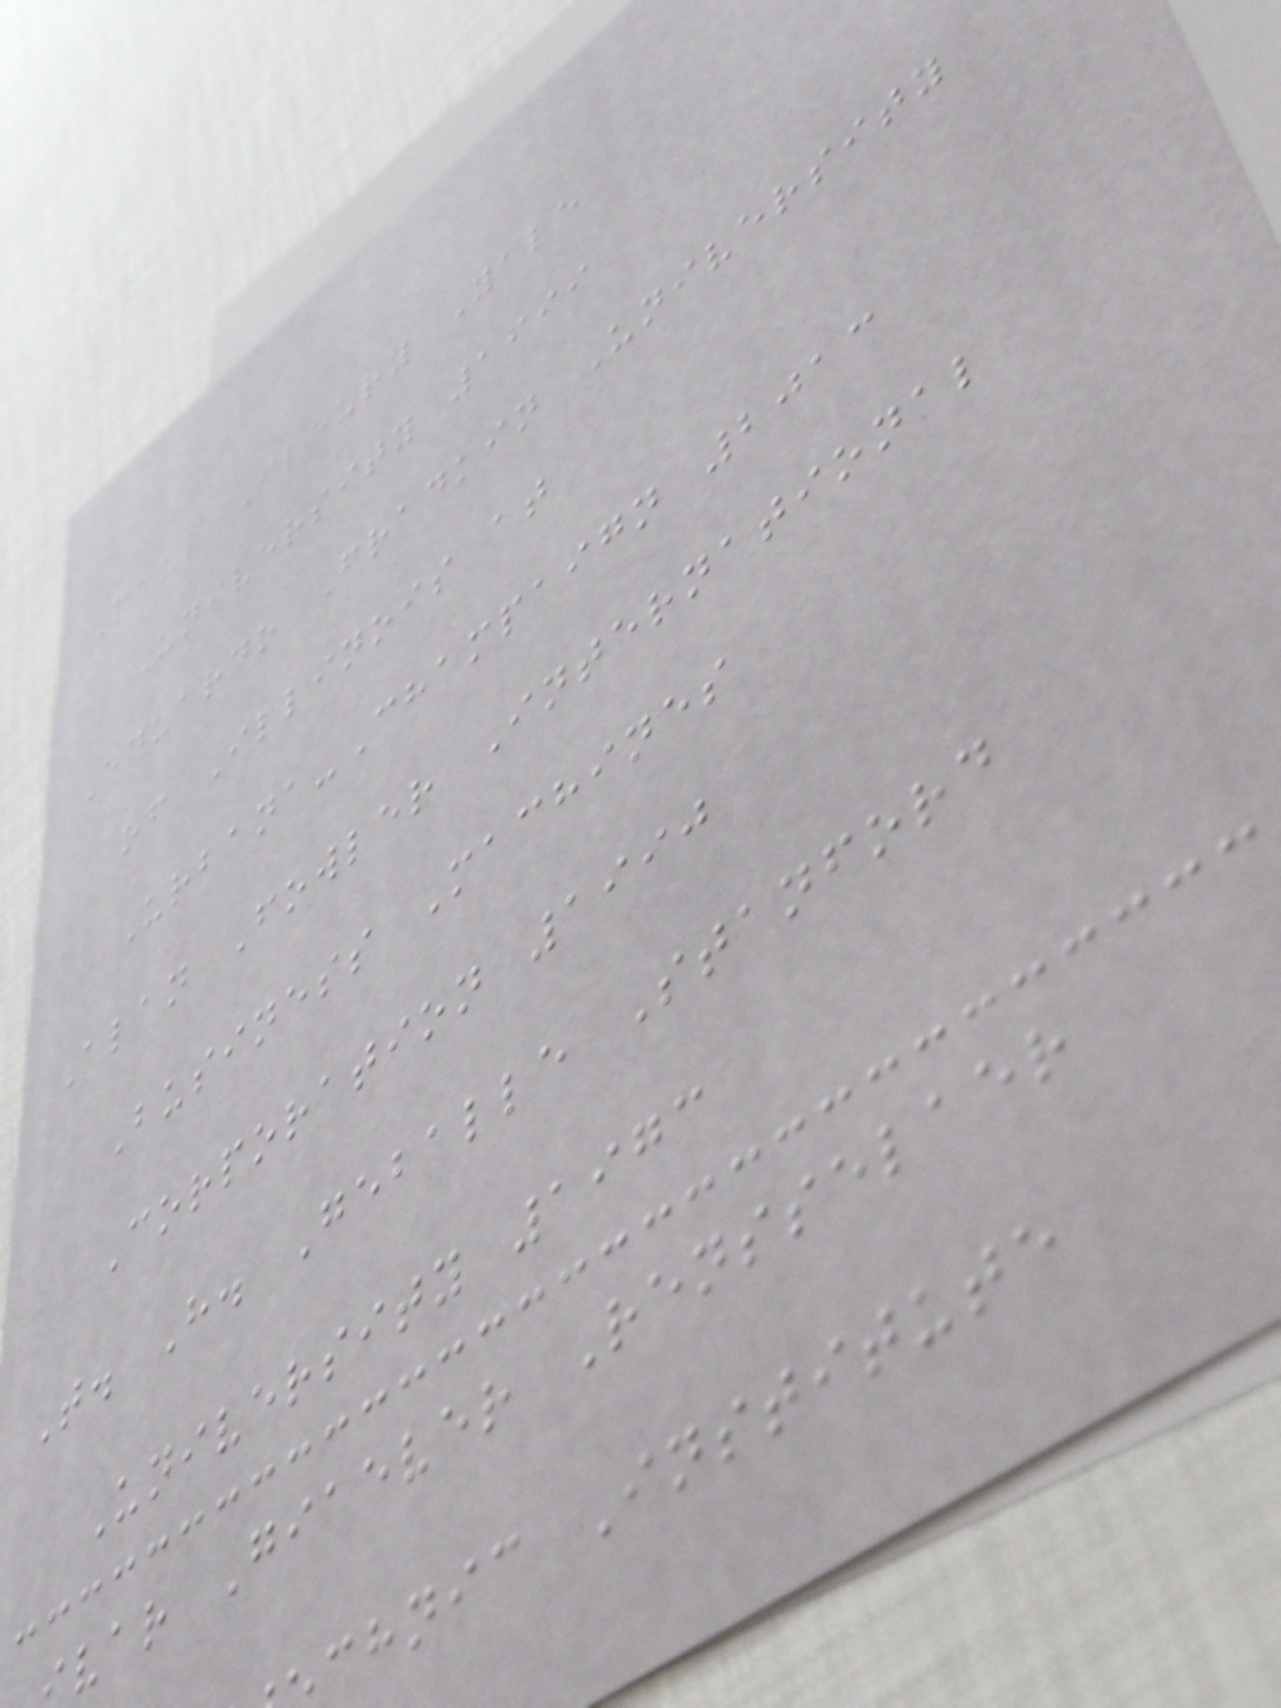Paul Fleury Yale
University 1999
Eduardo Fradkin University
of Illinois at
Urbana-Champaign 2013
Alan Fowler International
Business Machines
Corporation 1990
T. H. Geballe Stanford
University 1973
var Giaever Rensselaer
chnic Institute
